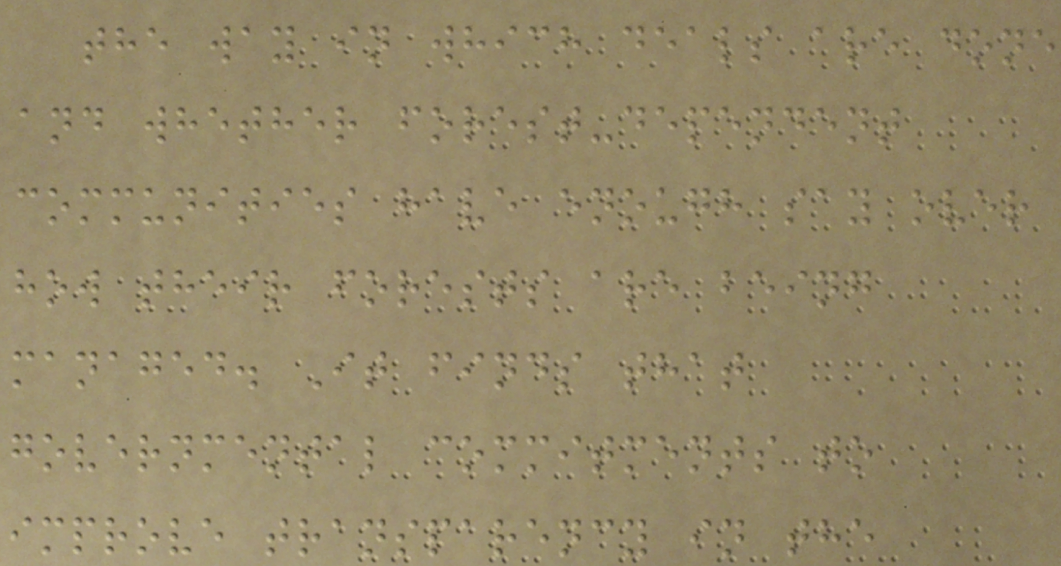the way in which deals are done
and whether forest-dependent
communities have enough say over
how their forests are being
managed. It finds that
governmental commitments to
improve transparency in the
